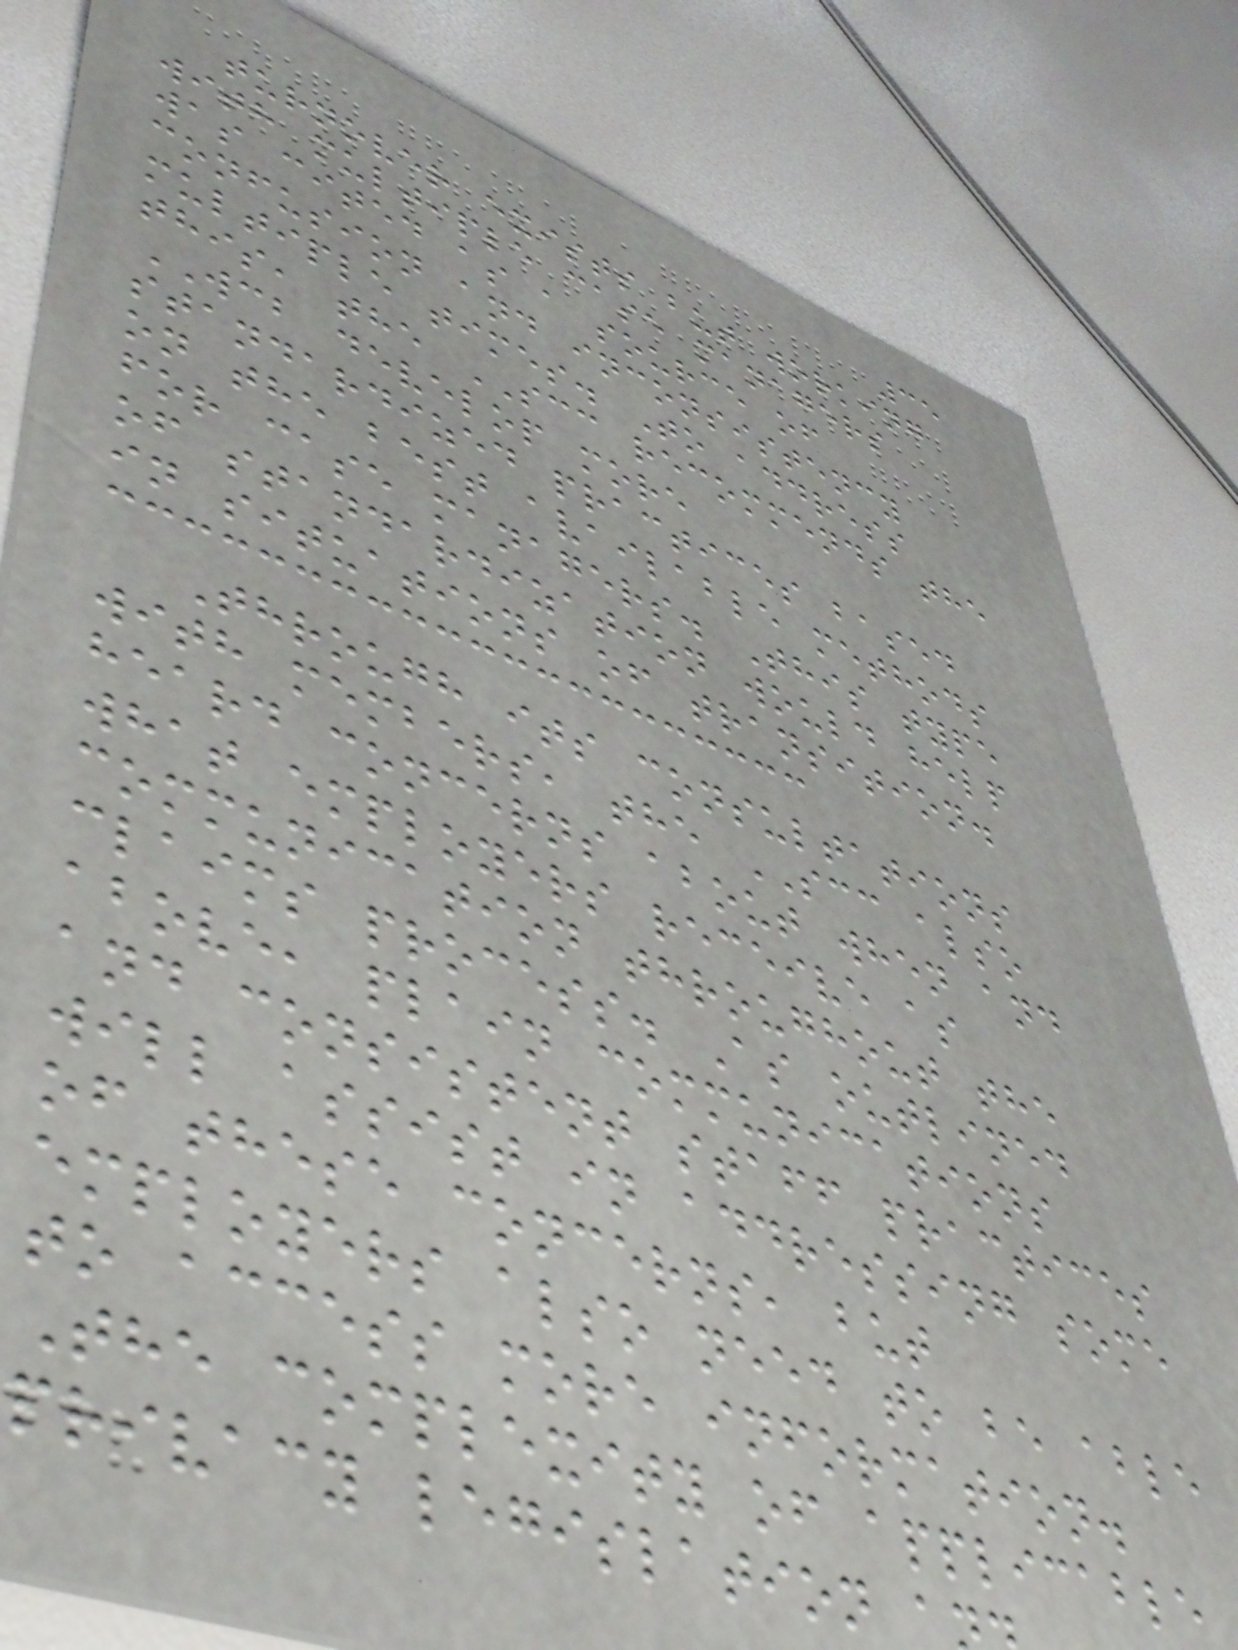35
turnover exists but working
with multiple case managers
was cited as a source of
confusion and inconsistency
multiple times. To address
this, the SCC recommends the
WCB develop more
standardized practices based
on the best available methods
for case managers. This type
of standardization would help
in situations of transition.
Through its consultations
with members, the SCC also
heard concerns about when and
what employers receive as
communication throughout the
claims process. As outlined
above, plain communications
and consistent staff practices
will assist in addressing some
of these concerns, but
employers also need to be able
to access more information.
The complexity of applicable
privacy legislation
